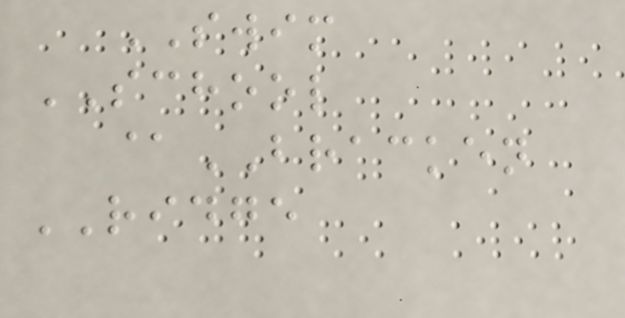SWIM
SCHOOL
@BRACKEN
RIDGE
